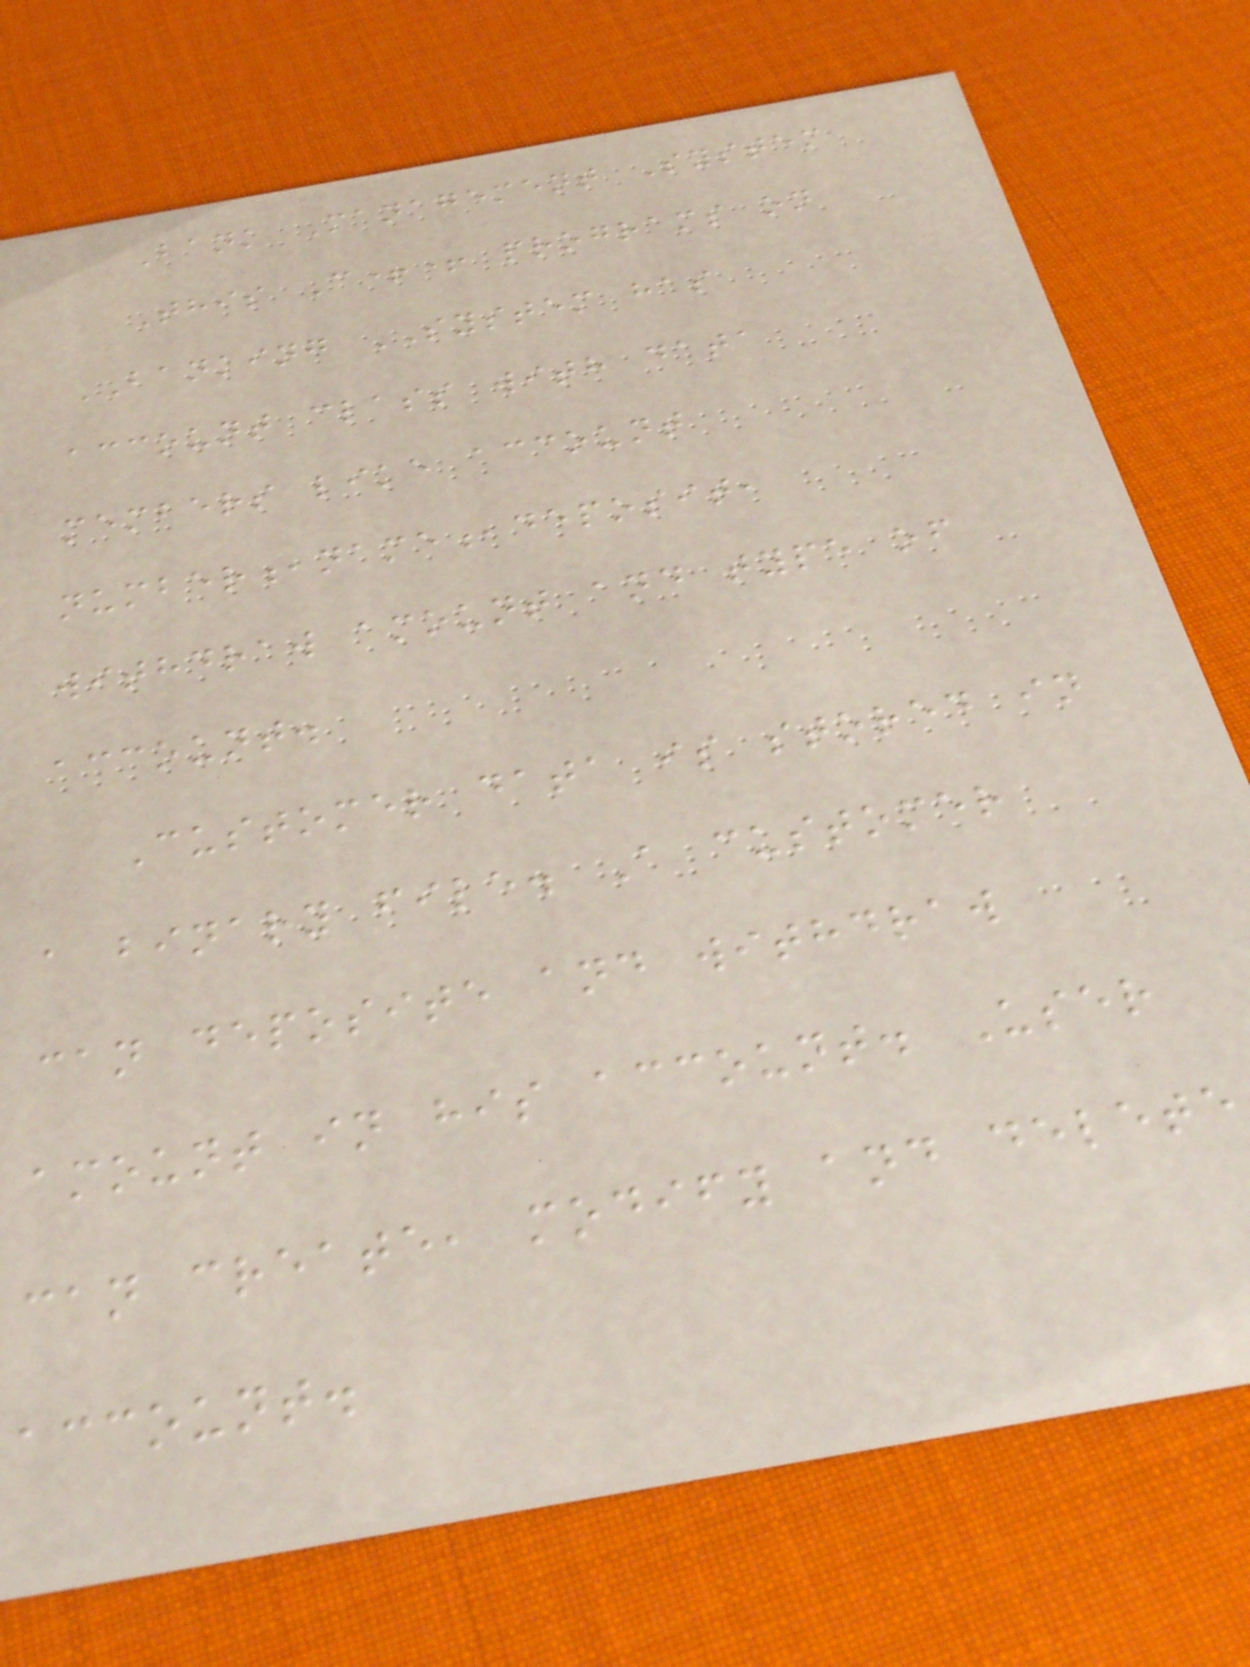Bank Management System
This C++ programs on
BANKING SYSTEM has
account class with data
members like account
number,name,deposit,
withdraw amount and type of
account.
Customer data is stored in
a binary file. A customer
can deposite and withdraw
amount in his account. User
can create, modify and delete
account.
